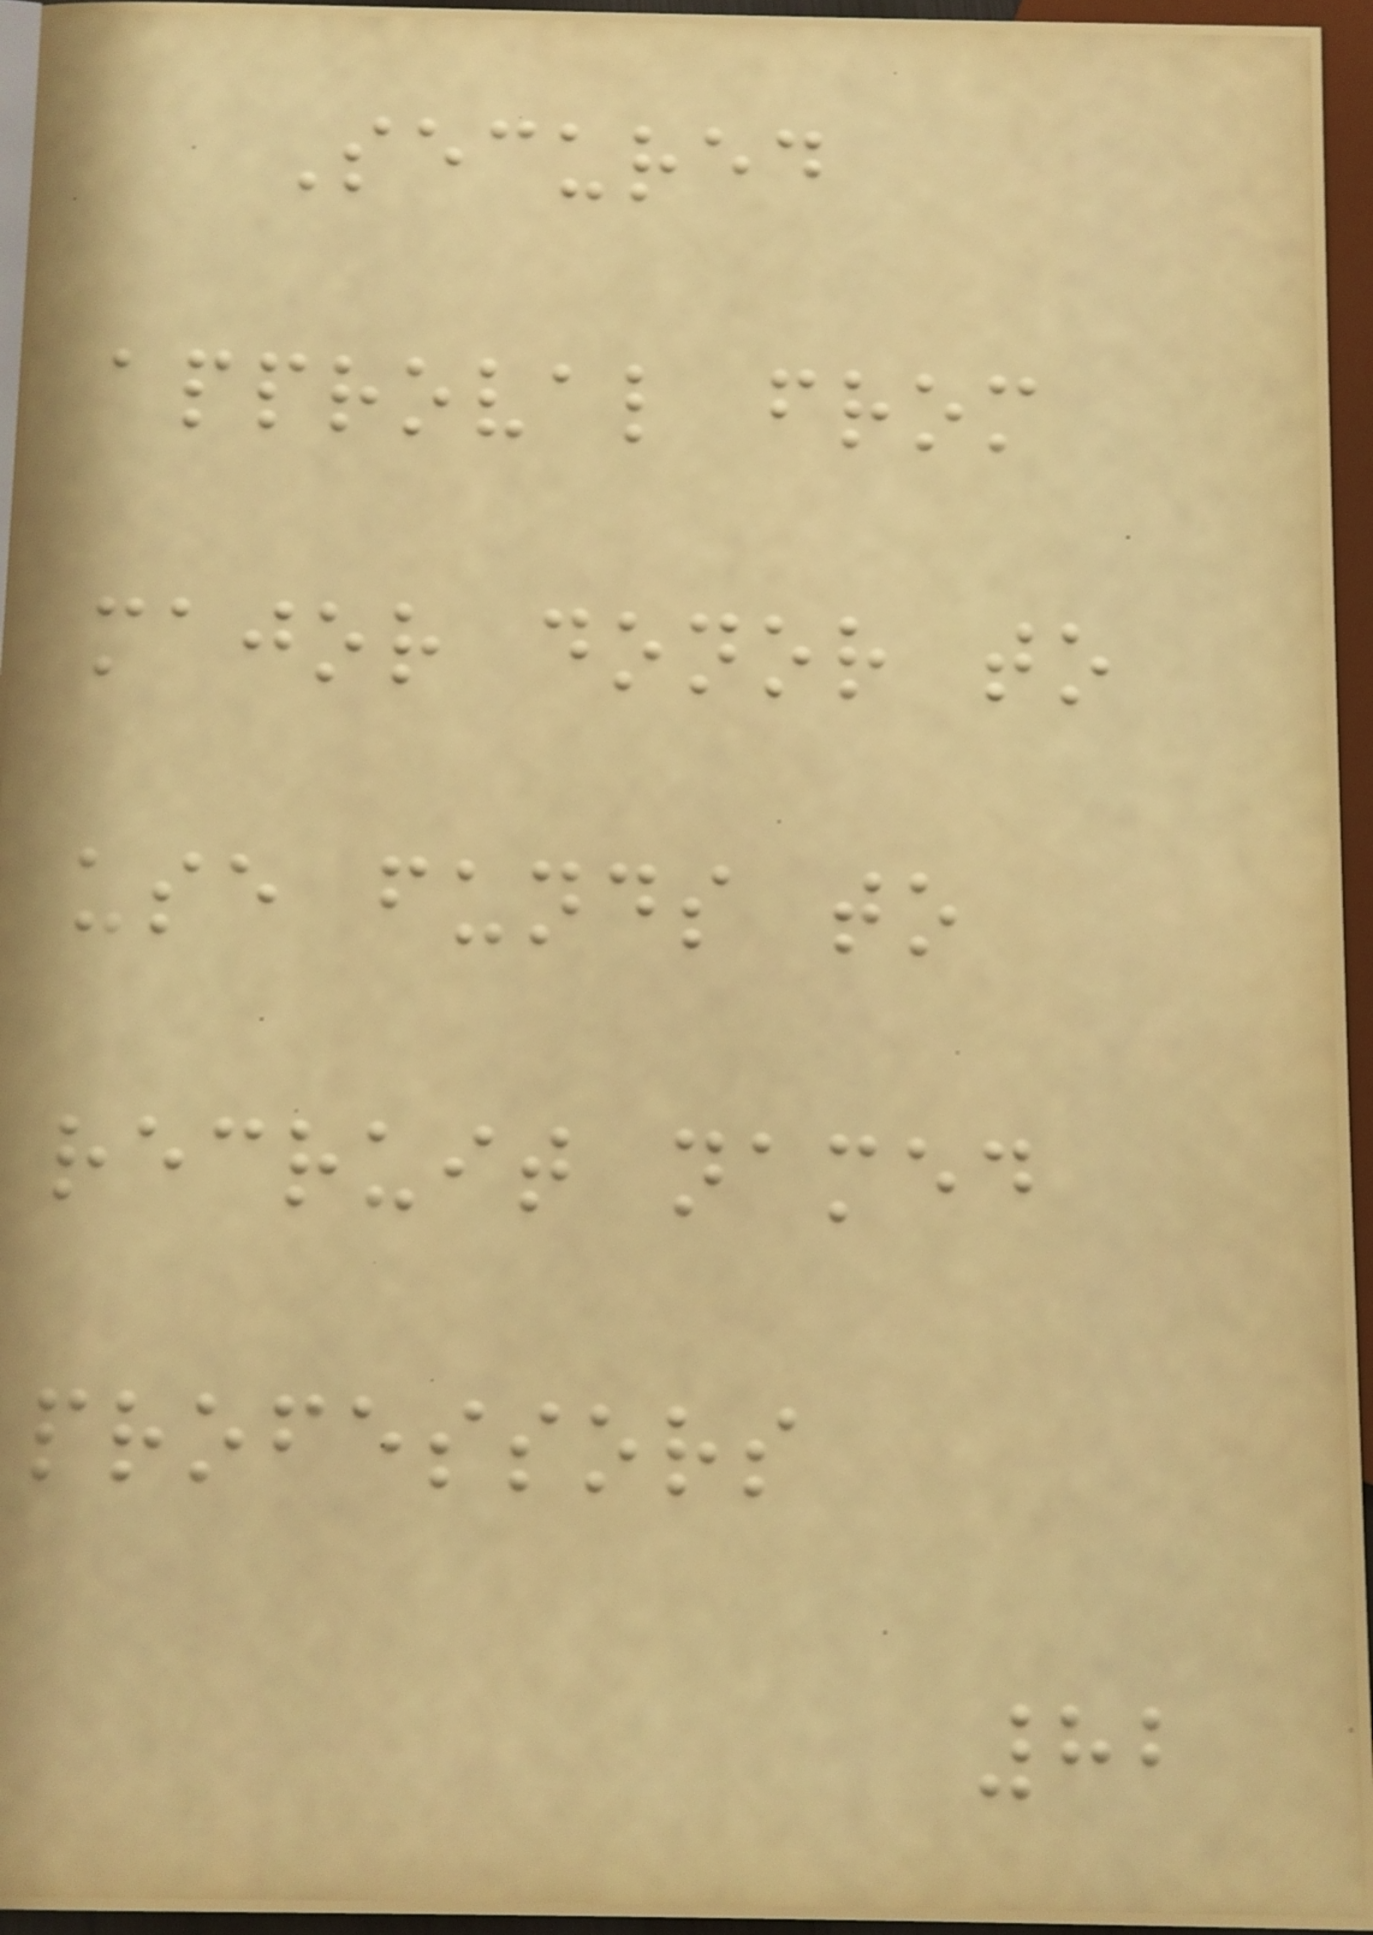Secured
approval from
major donor to
use funds to
recruit named
professors
82
